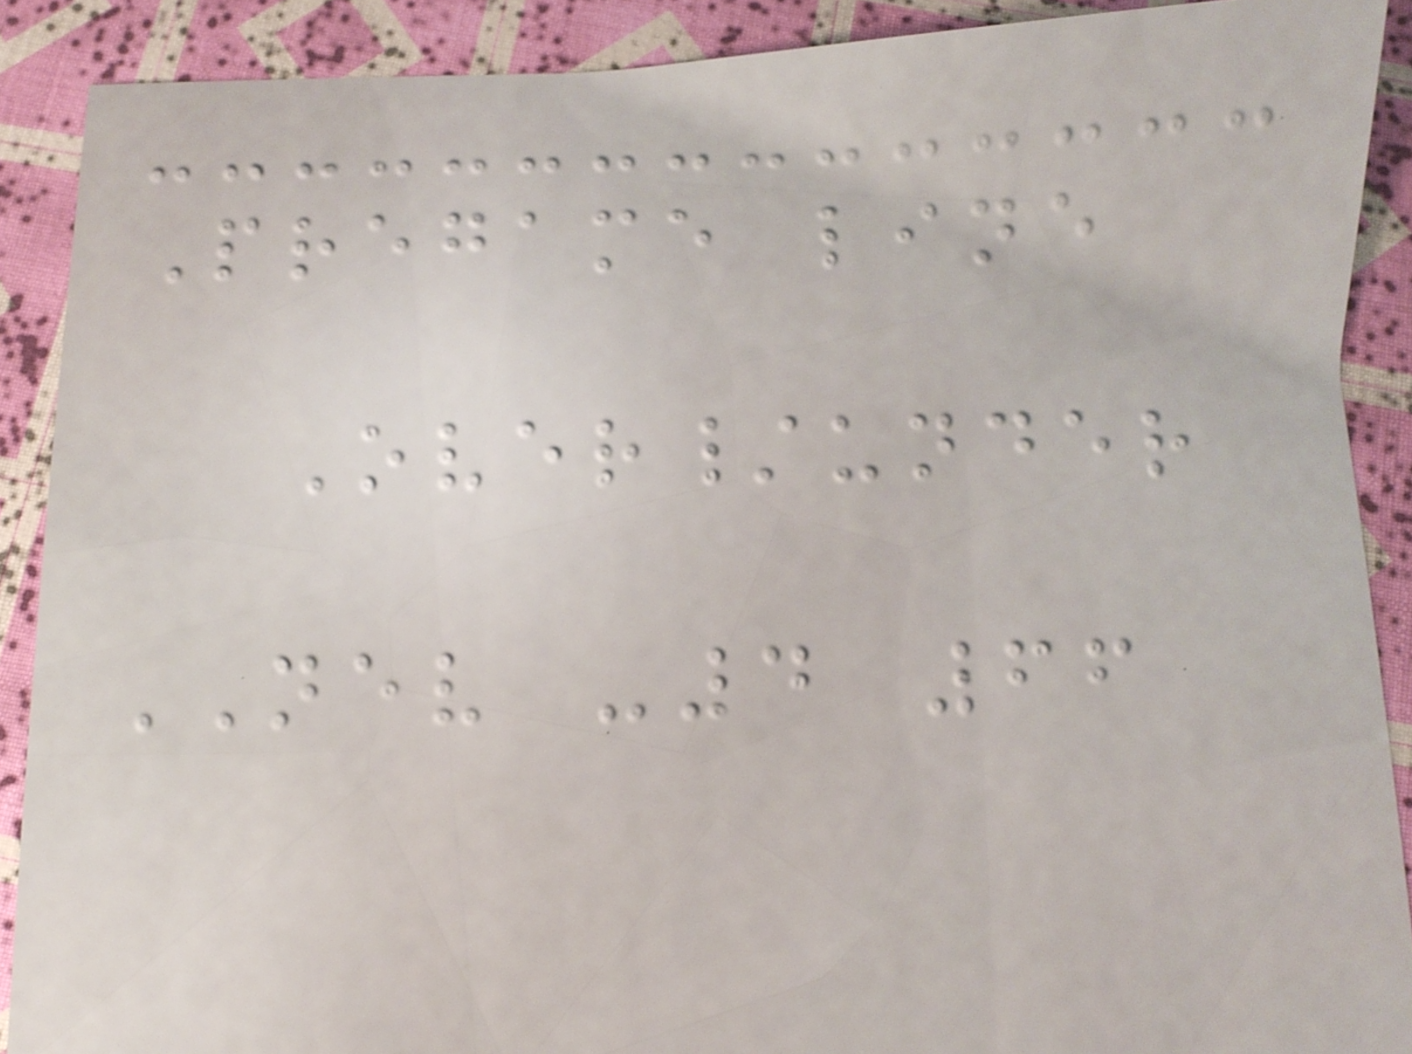Pregame line
Over/under
NEV -4 66
